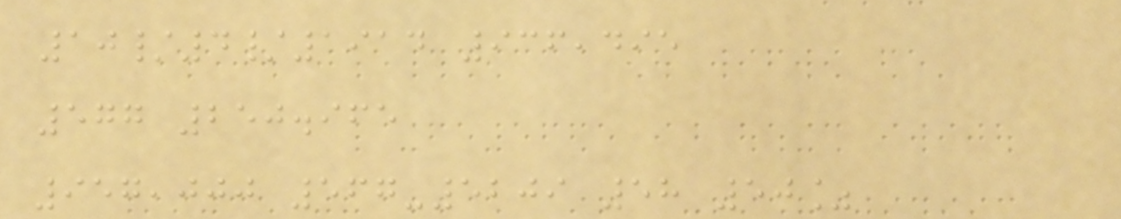10/4/1914 936,495
577 250.965
957,000 567-5209 58 50%
